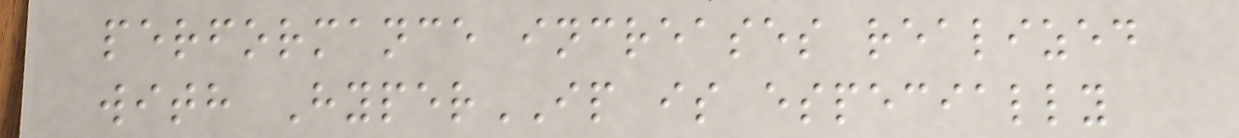performance increases realized
with HyperIP is especially
